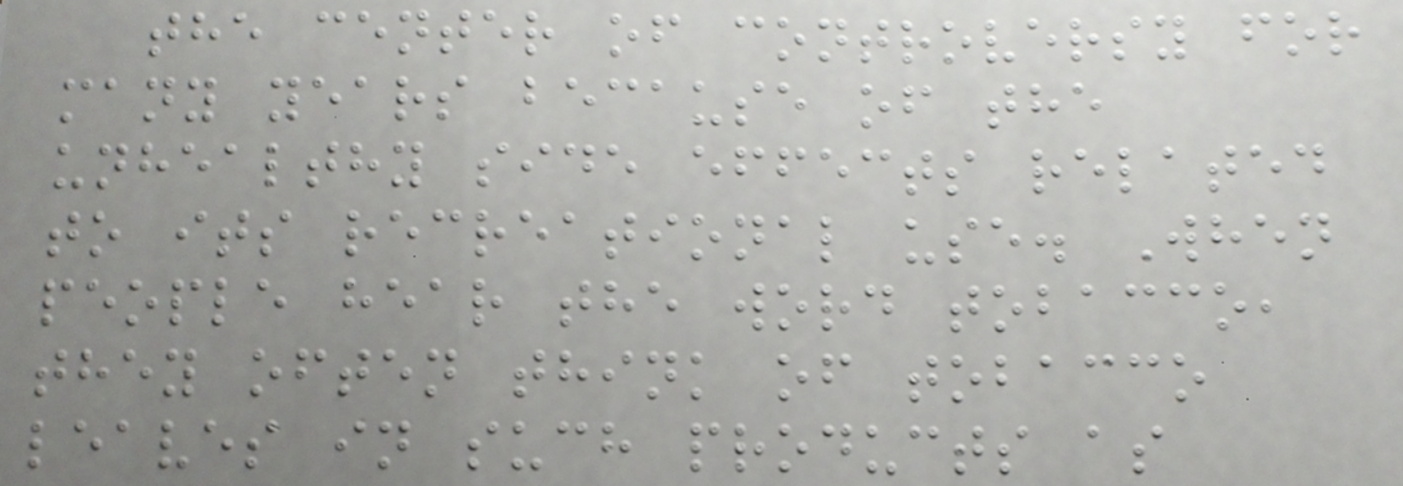the center of controversy for
many years because of the
unhealthy side effects related
to its recreational use. When
people hear the word tobacco,
they often think of tobacco
leaves in such products as
